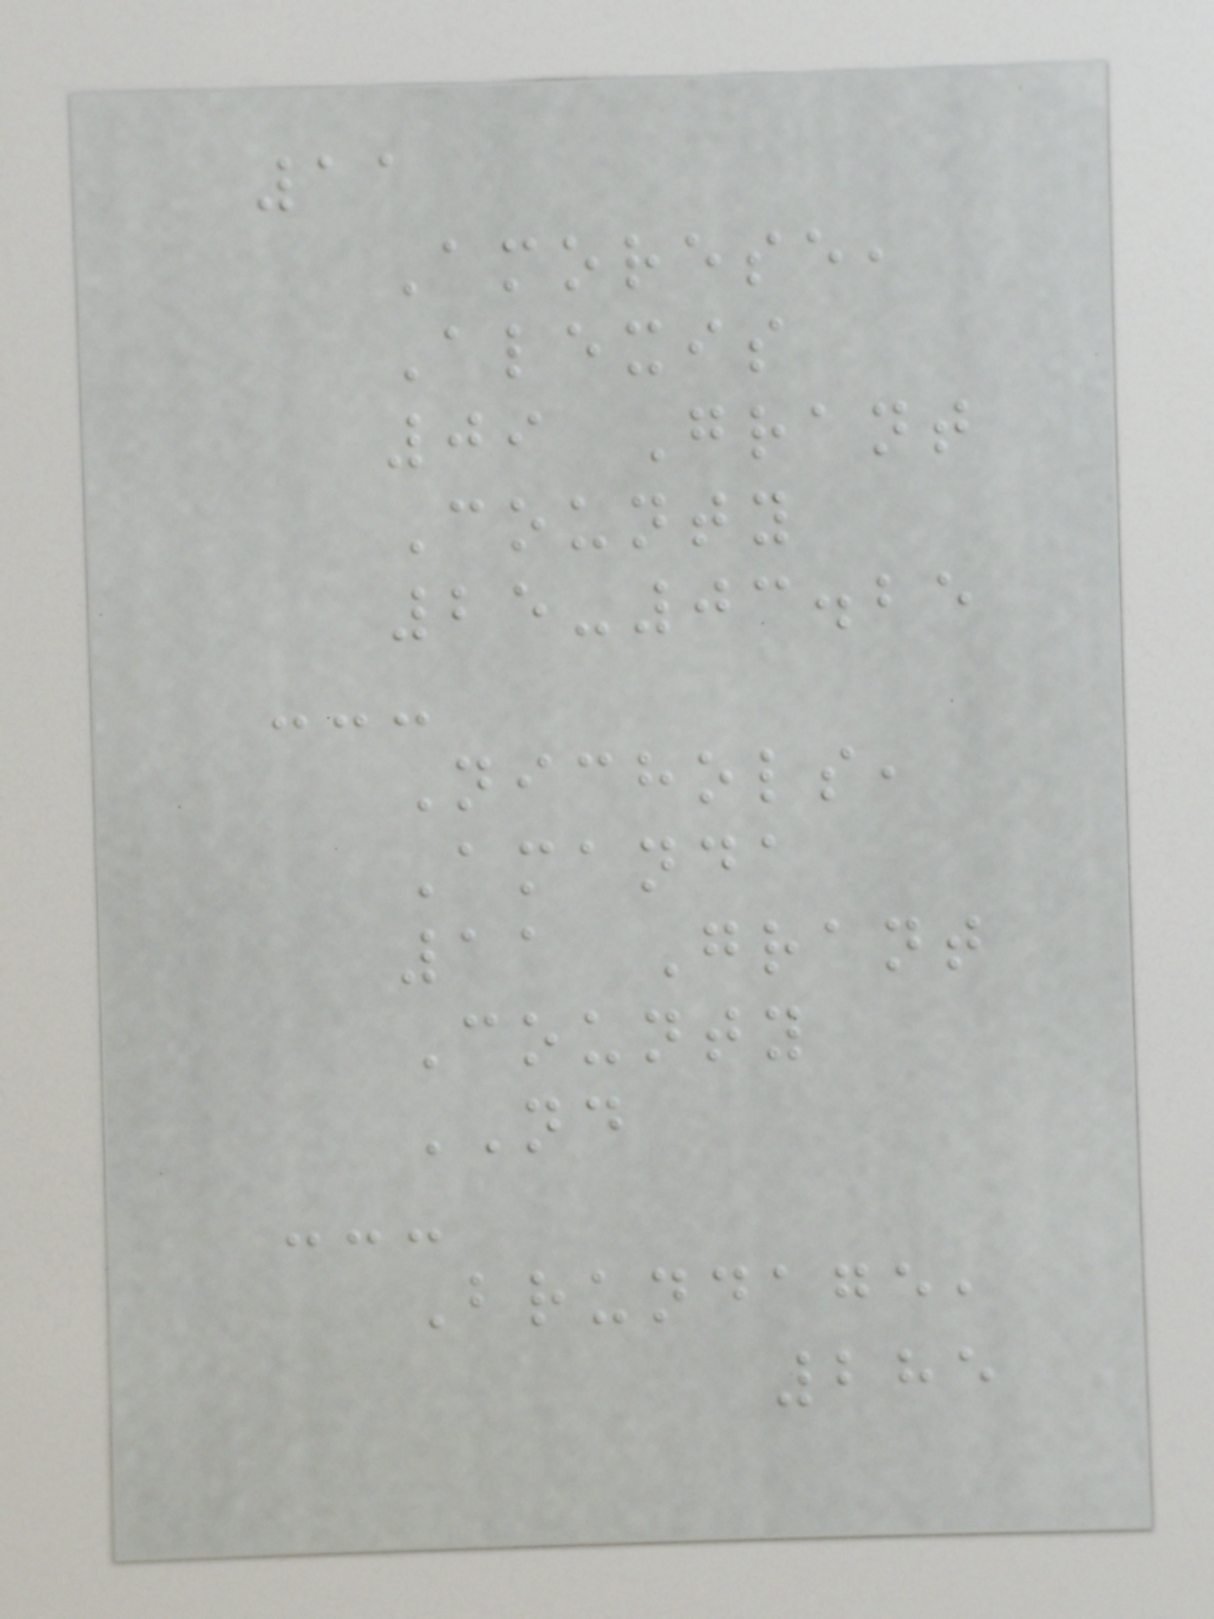11
Amorese,
Alexis
09 Grant
County
25-03.25
---
Nichols,
Amanda
11 Grant
County
ND
---
Brundage,
285
